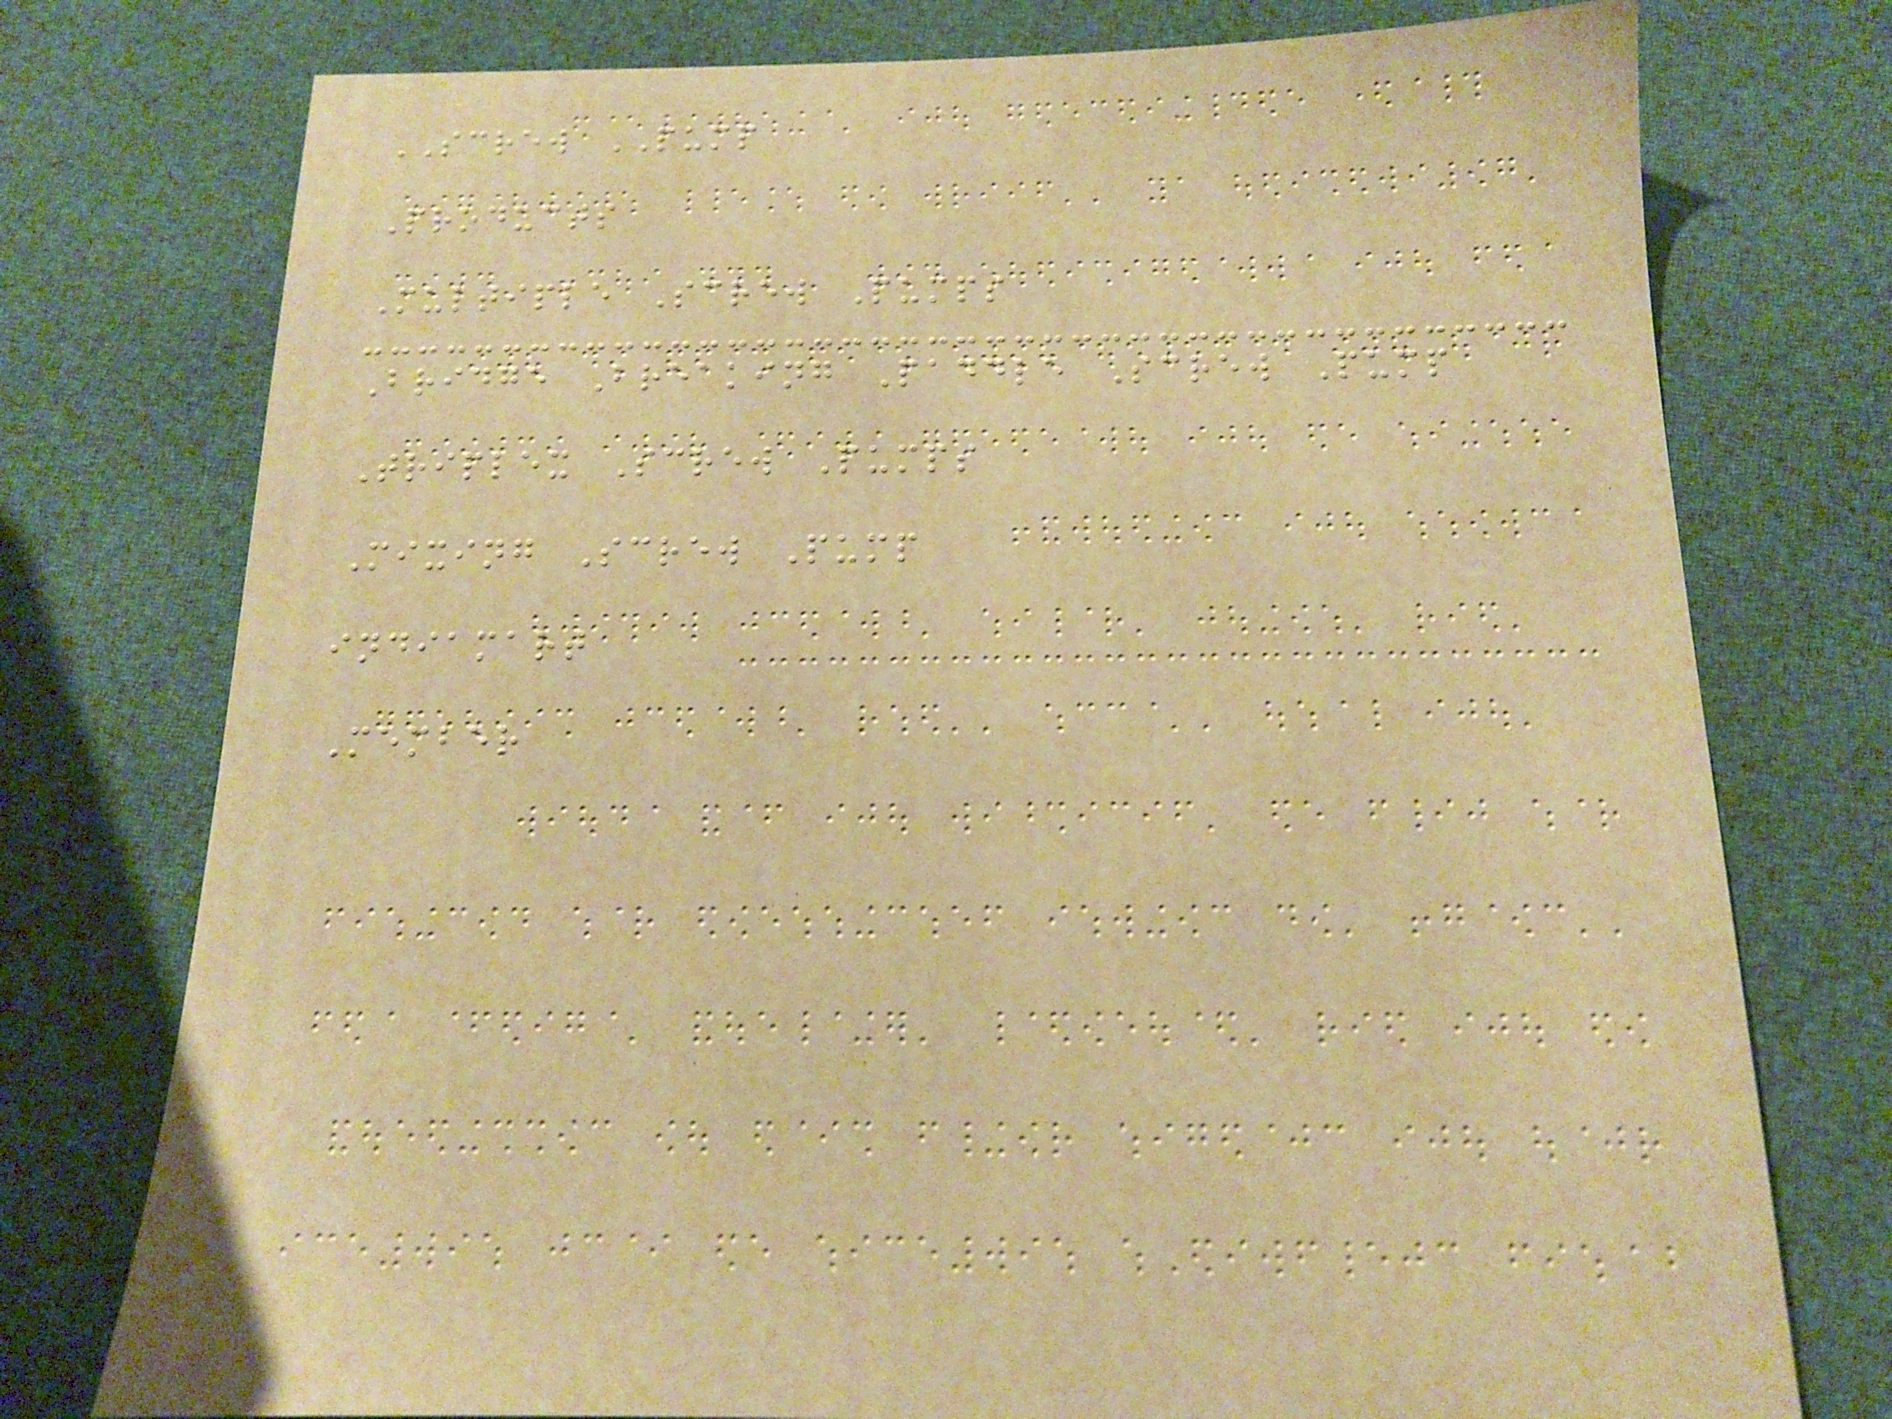SCREW PUMP
Products
Multiple Screw Pumps
Bridge Breaking Paddle Screw Pump
Triplex Screw Pumps
Mixing Screw Pump
indiamart
Member
